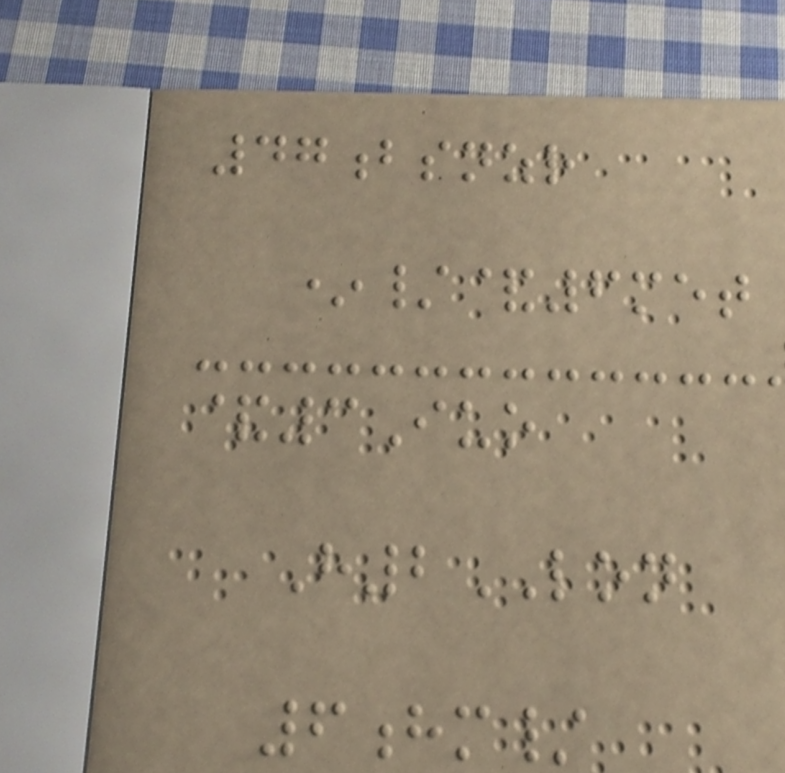47bsnzr
*/&6met
&3Iuo
H2LON
6hm/
